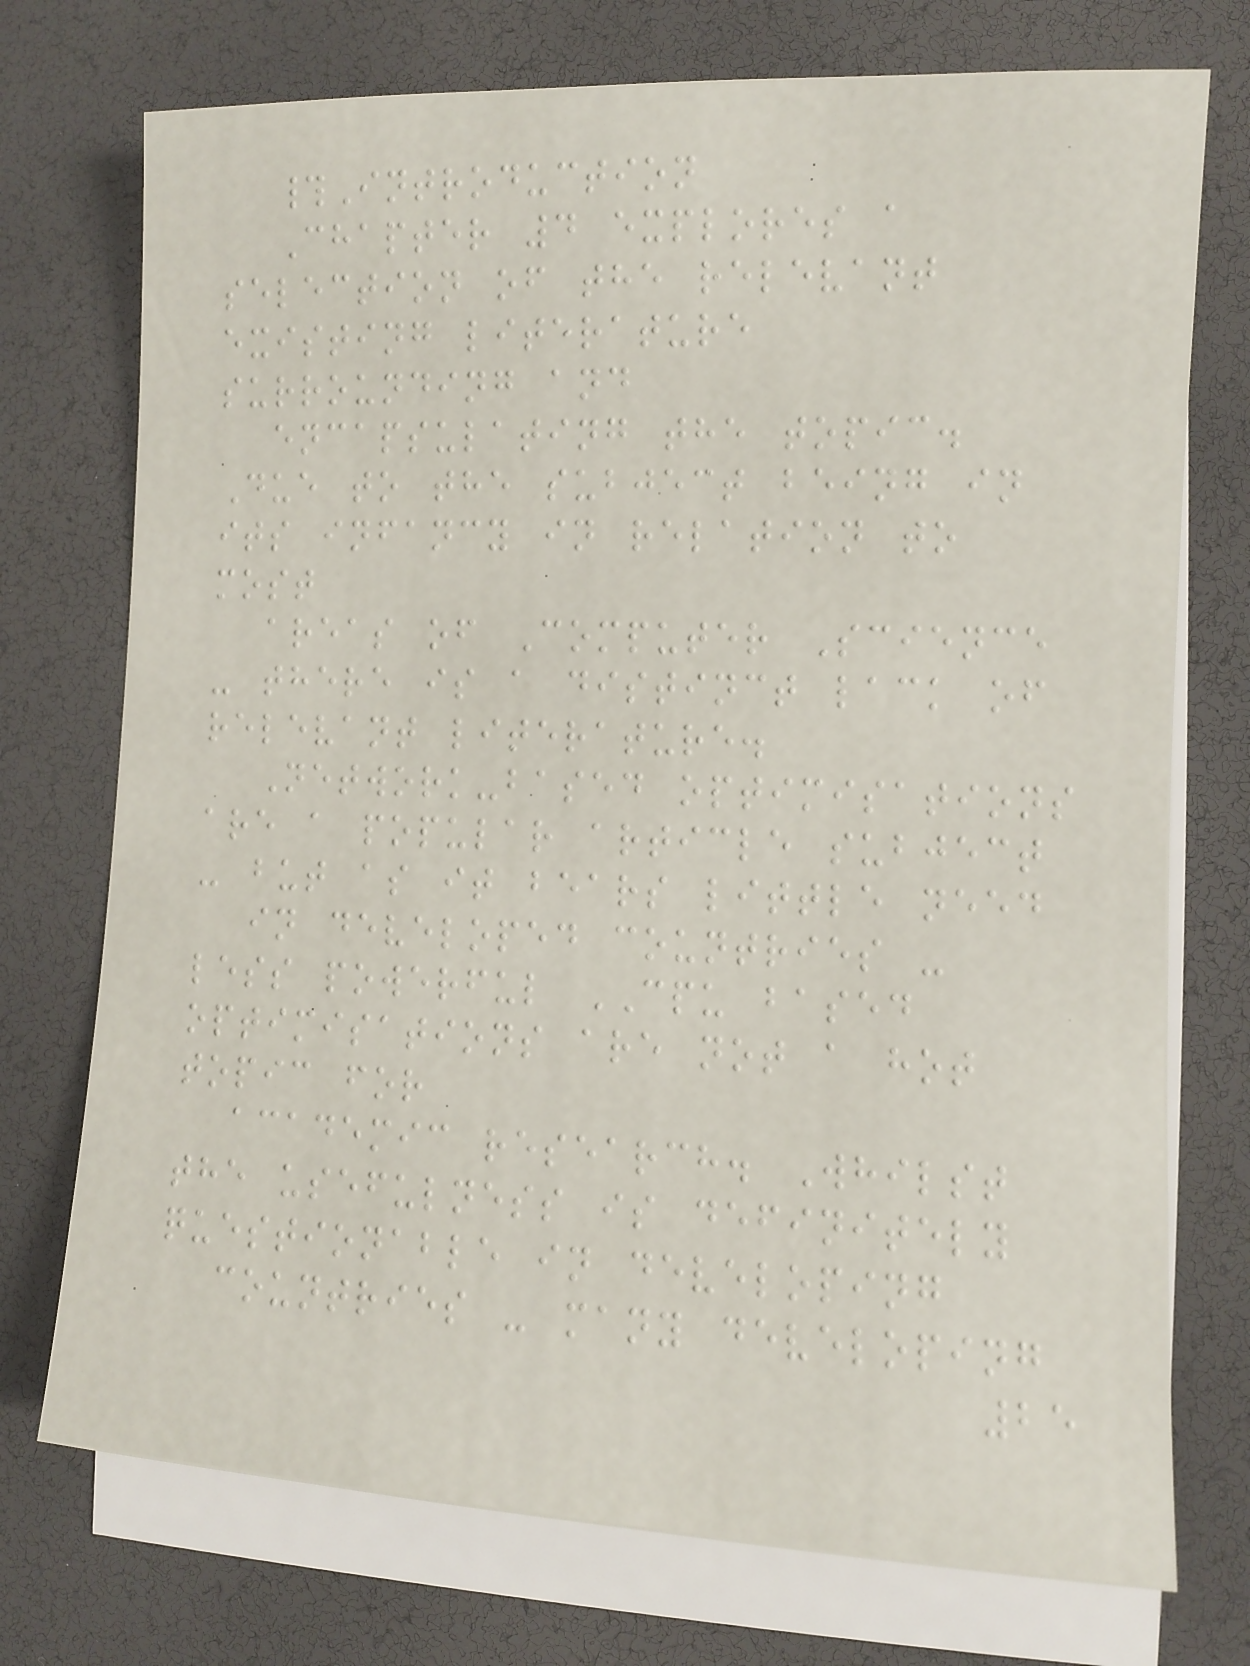#Introduction
Chapter 4 explores a
selection of the relevant
existing literature
surrounding and
encapsulating the topic.
Due to the subject being in
its infancy in relation to
most
areas of Computer Science
- there is a distinct lack of
relevant literature.
Network-based optimisations
are a popular article subject
- but as it bears little need
in developed countries -
less powerful CPU based
optimisations are not a hot
topic for
academic research. Whilst
the usefulness is definitely
questionable in developing
countries - many developing
25
